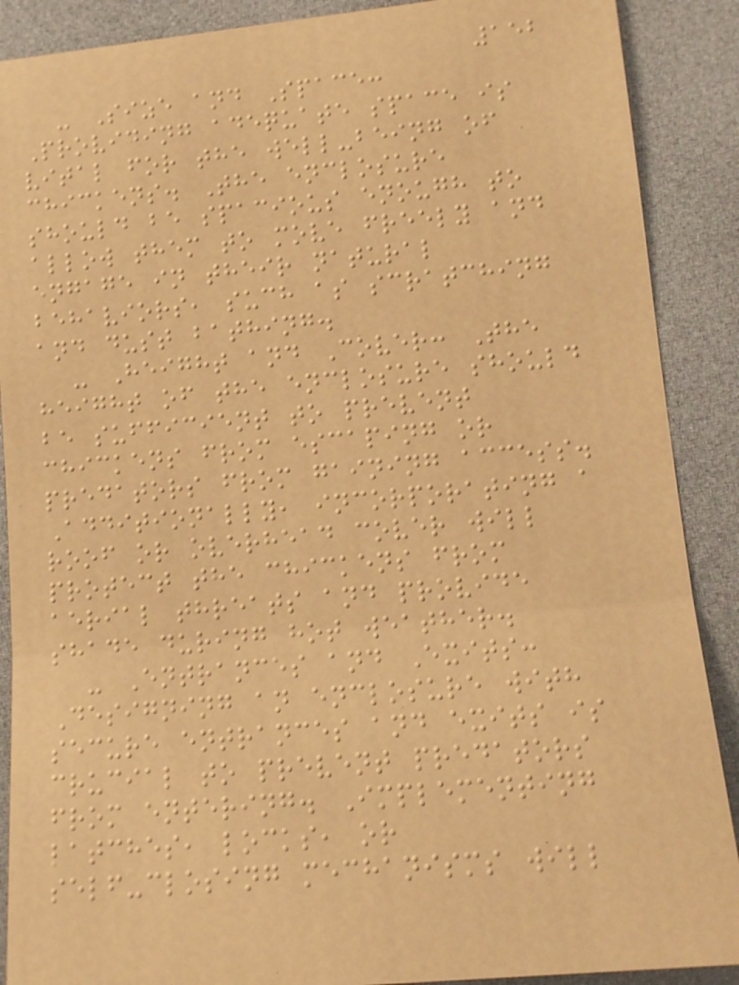152
- Size and Space:
Providing adequate space is
vital for the well-being of
chickens. The enclosure
should be spacious enough to
allow them to move freely and
engage in their natural
behaviors, such as scratching
and dust bathing.
- Height and Cover: The
height of the enclosure should
be sufficient to prevent
chickens from escaping or
predators from gaining access.
Additionally, incorporating a
roof or overhead cover will
protect the chickens from
aerial threats and provide
shade during hot weather.
- Entrances and Exits:
Designing an enclosure with
secure entrances and exits is
crucial to prevent predators
from entering. Implementing
latches, locks, or
self-closing mechanisms will
